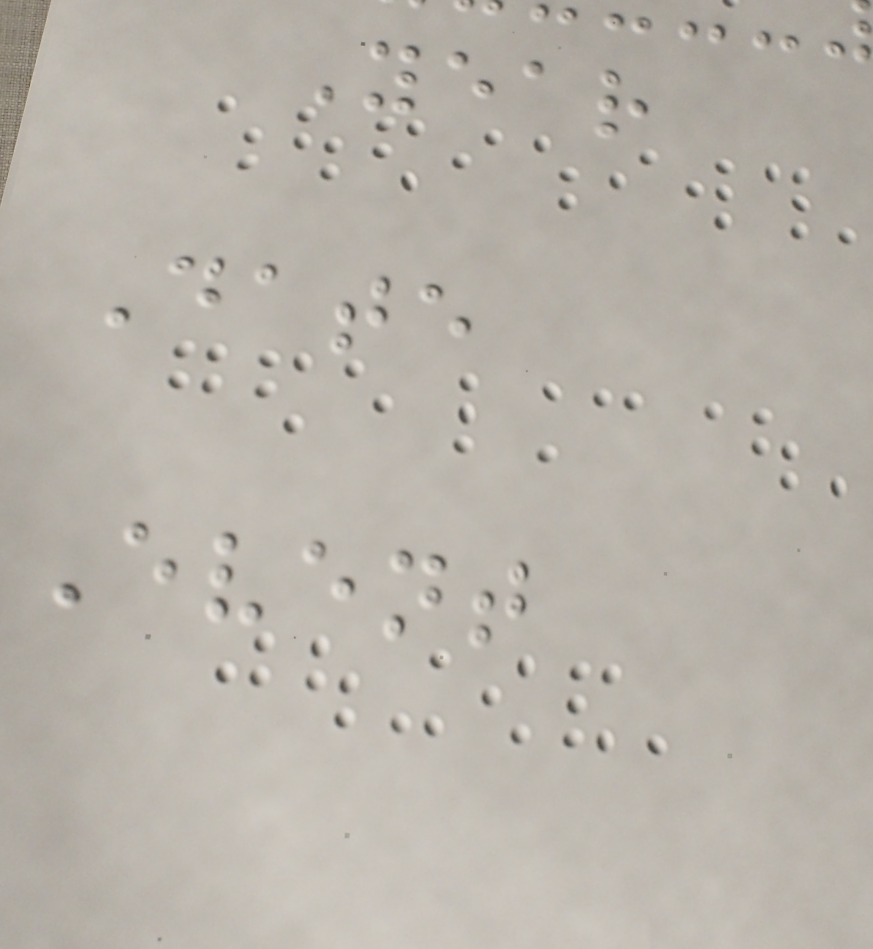Year
Date
Event
